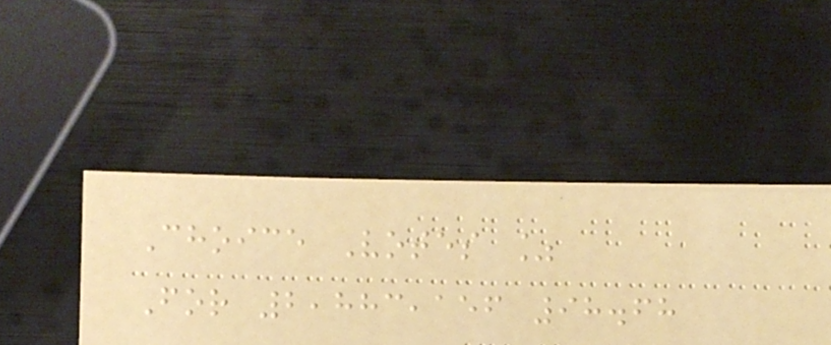Choice Votes %
For 2,883,156 98.68
